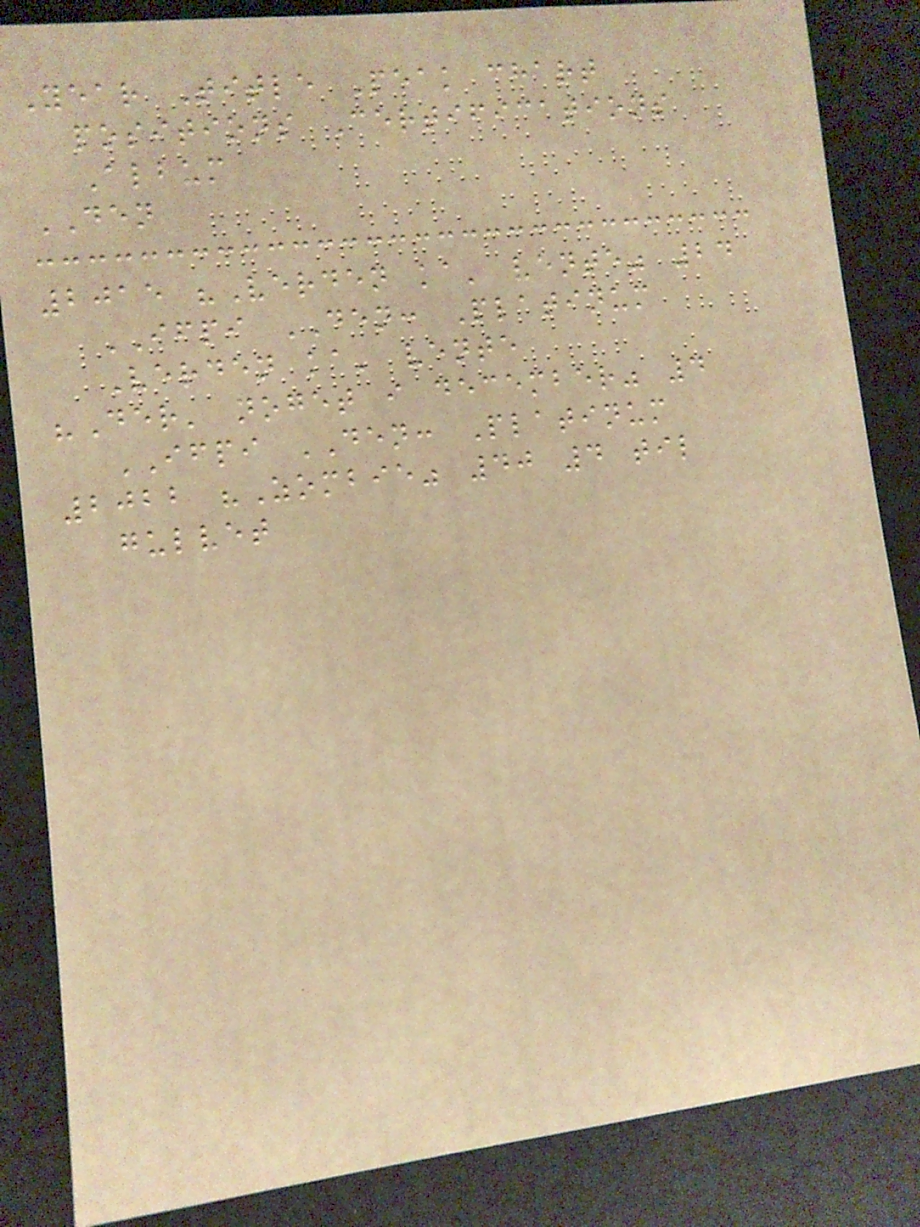Year Title Peak chart
positions Certifications
Album
DEN
2015 "Verden ka' vente" 24
IFPI DEN: Platinum
Verden ka' vente
"Der' noget i december" 4
IFPI DEN: Platinum
2022 "Zombie" 40 4 til
gulvet
